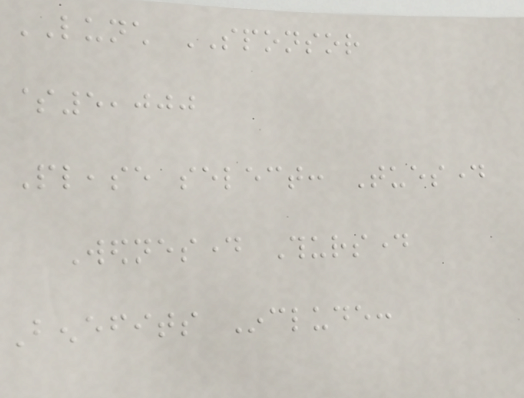LUNCH SPONSOR
$5,000
Please select: Tuesday
Wednesday Thursday
Benefits Include:
